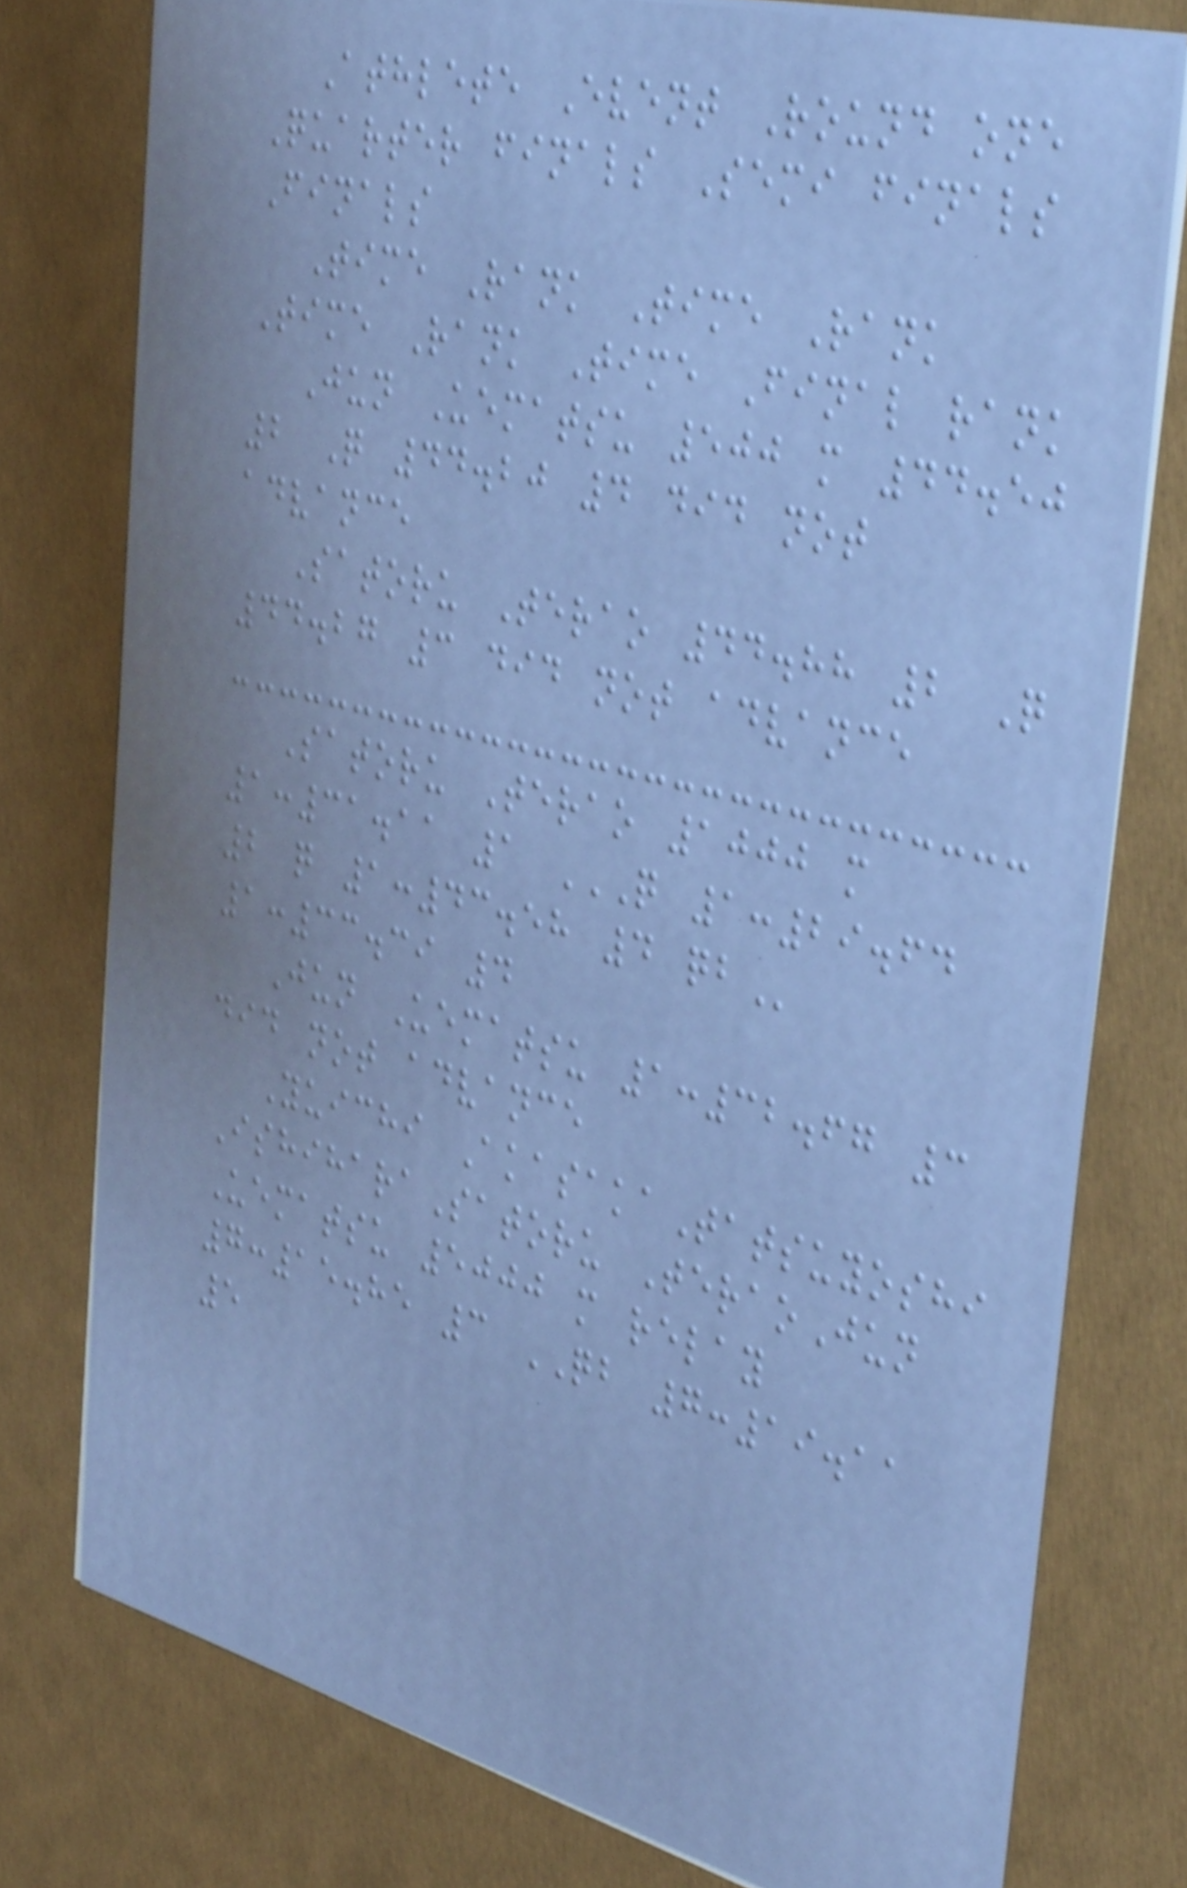Athlete Event Round one
Quarter finals Semi finals
Finals
Time Rank Time Rank
Time Rank Time Final rank
Jun Uematsu 500 m 44.50
2 Q 44.20 4 did not
advance
Satoru Terao 44.88 2 Q
44.27 3 did not advance
Satoru Terao 1000 m
1:31.11 1 Q 1:29.64
2 Q 1:43.58 4 QB
1:33.39 4
Jun Uematsu 1:32.67 3
did not advance
Yuichi AkasakaTatsuyoshi
IshiharaSatoru TeraoJun
Uematsu 5000 m relay
7:15.85 3 QB 7:19.11
5
